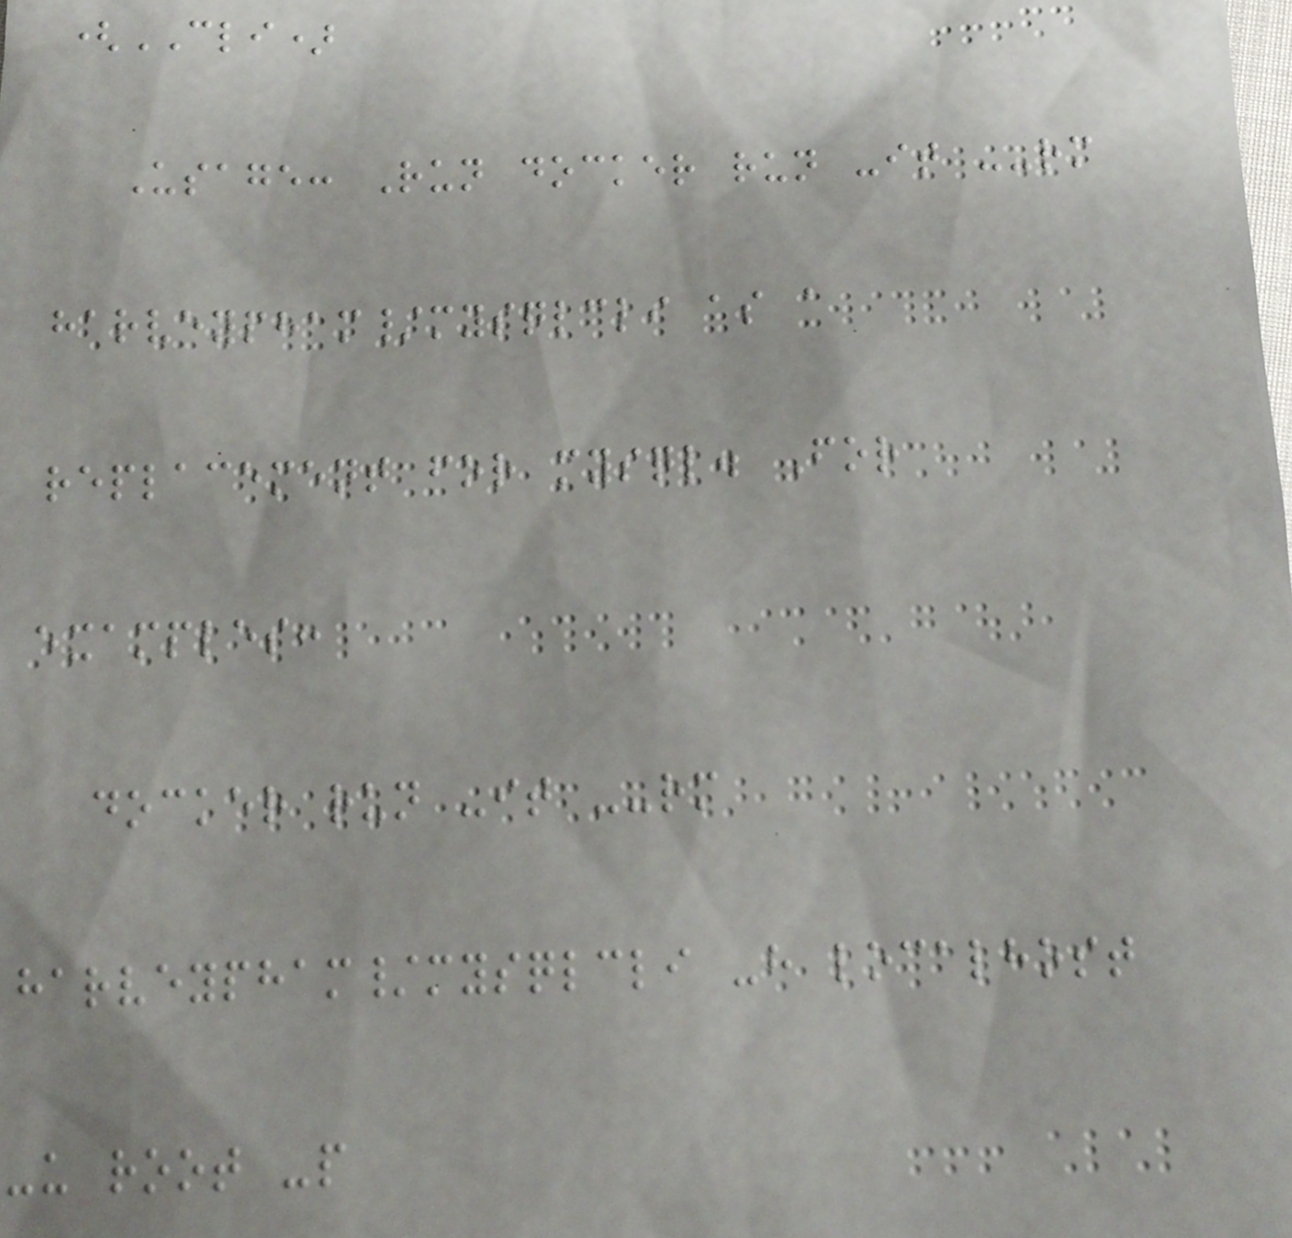(CLI)
Usage: Run docker run -it --rm
harveypham/mysqlcli as a
replacement for mysql. For
examples:
docker run -it --rm
harveypham/mysqlcli -h localhost
-u root -p
